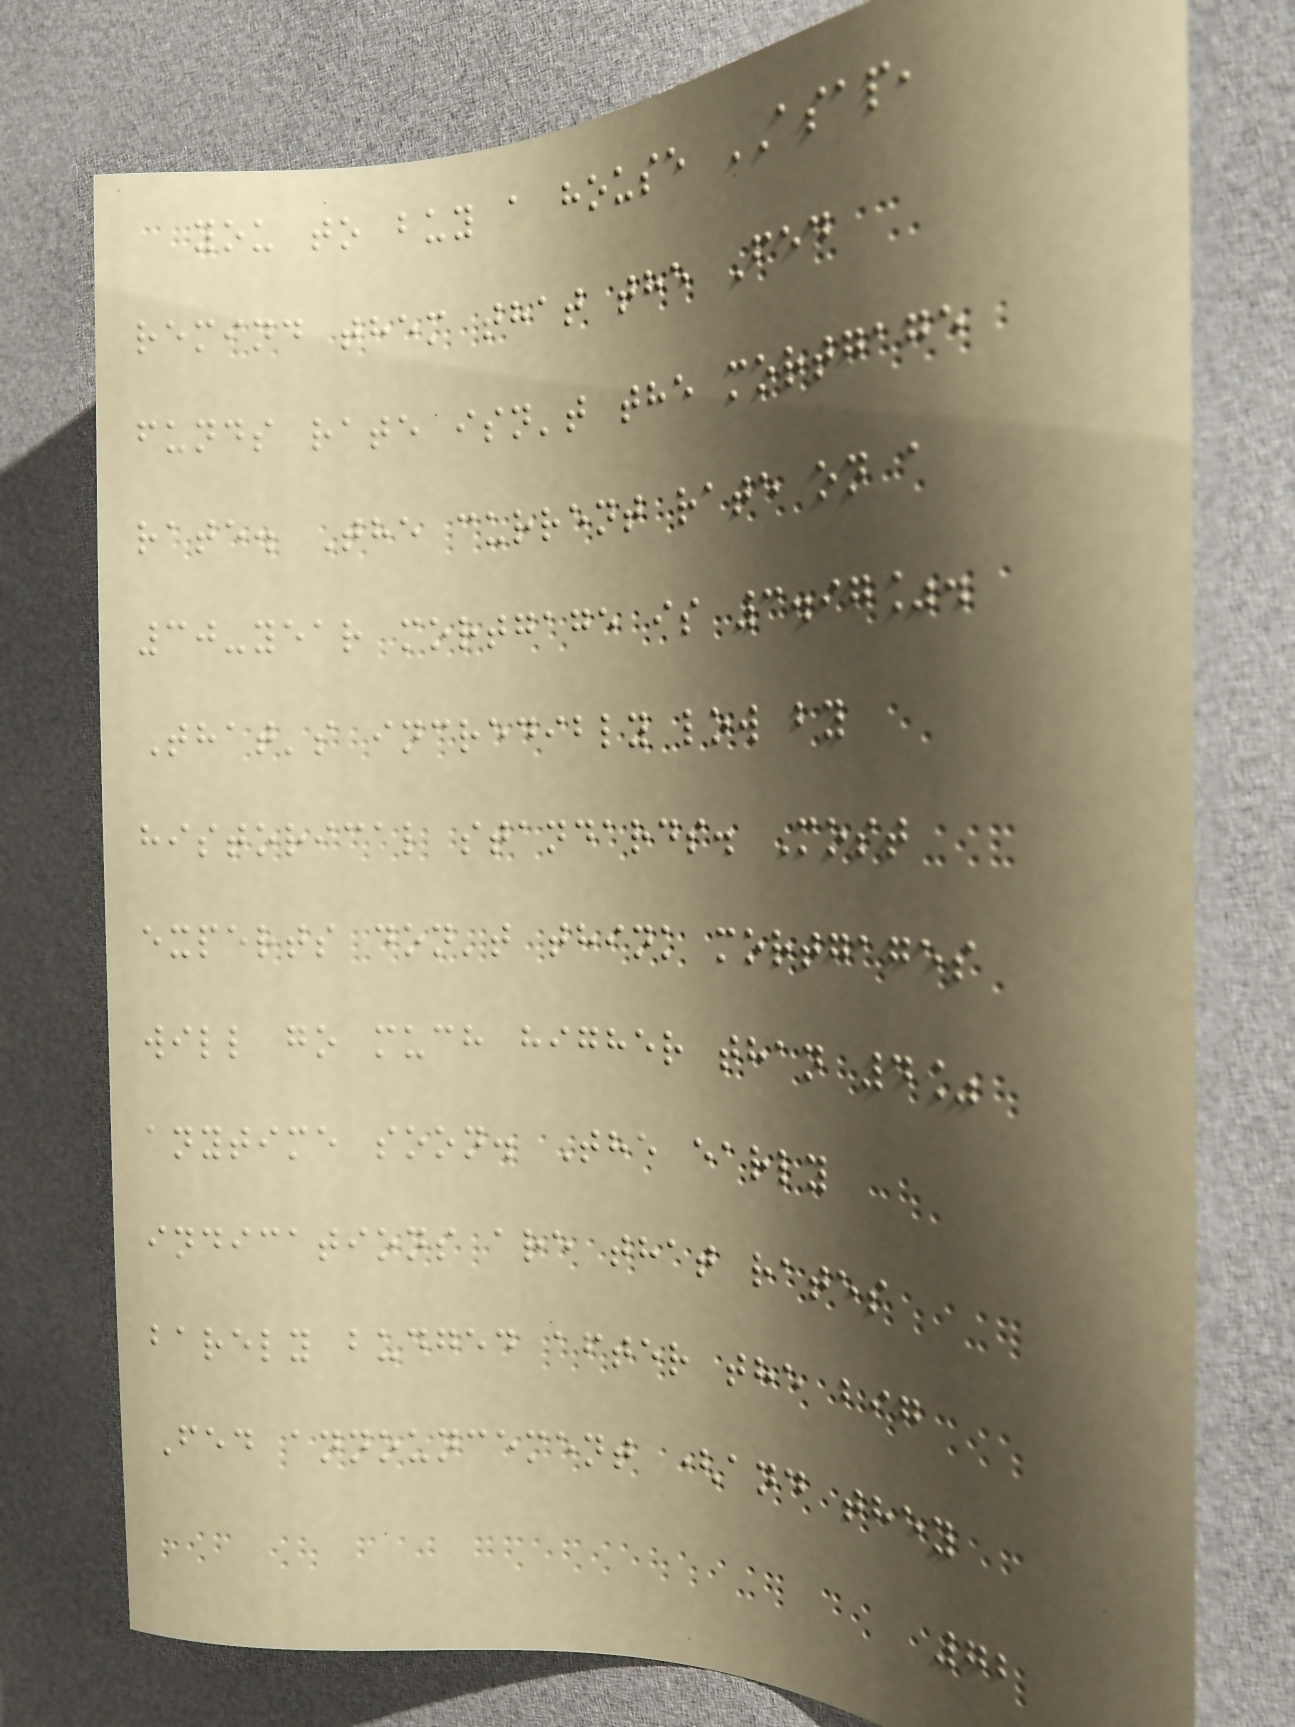you to buy a house ASAP,
remind them that the Fed
funds rate isn't the mortgage
rate. The current rate on a
30-year mortgage is 3.97%.
That's incredibly low by
historical standards. Most
experts don't think mortgages
will go much higher than 4%
anytime soon. The early
indications are that rates
barely budged after the big
Fed announcement (and they
72
